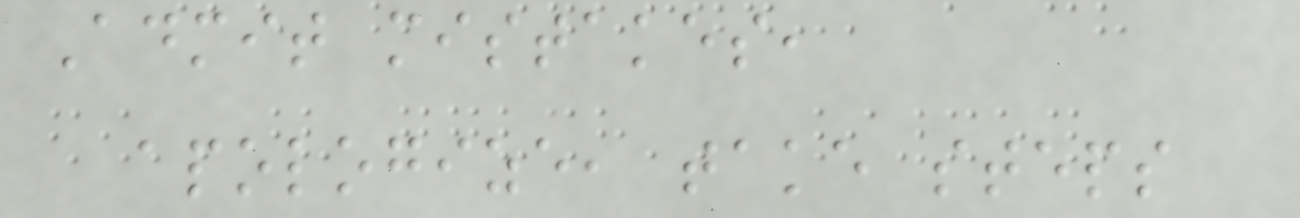Admit mistakes,
apologize, take steps
